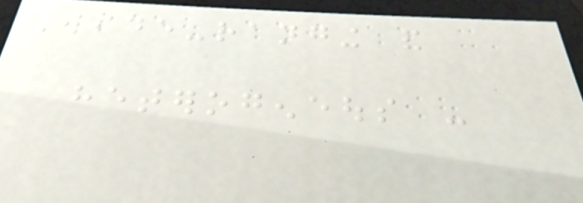Wide-ranging and
heterogeneous -
